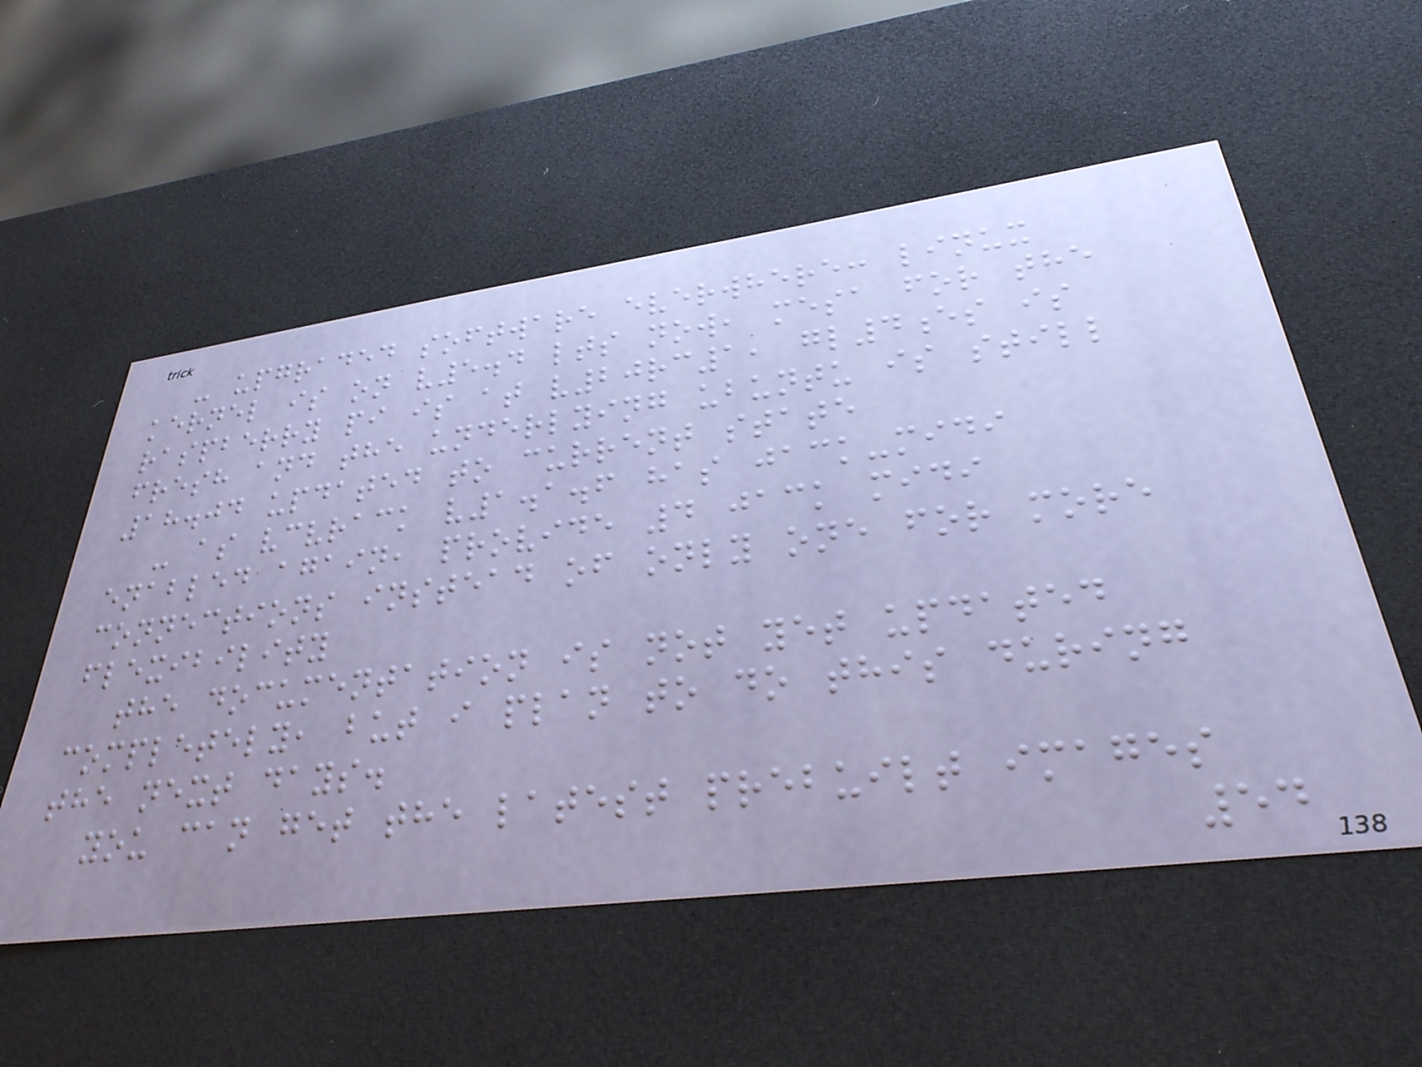- upgraded software everwhere: linux
kernel is on v5.4 lts now, mesa for the
raspberry pi is at v20rc1, gl4es is
fresh and the underlying ubuntu is still
18.04 updated to current state
- as vcvrack v1.1.6 has jack-midi
enabled again, provide 4 jack midi
connections instead of only one for more
flexibility
the documentation is not yet updated
completely, but i plan to do this during
the next days.
you can get the latest prebuilt images
54
